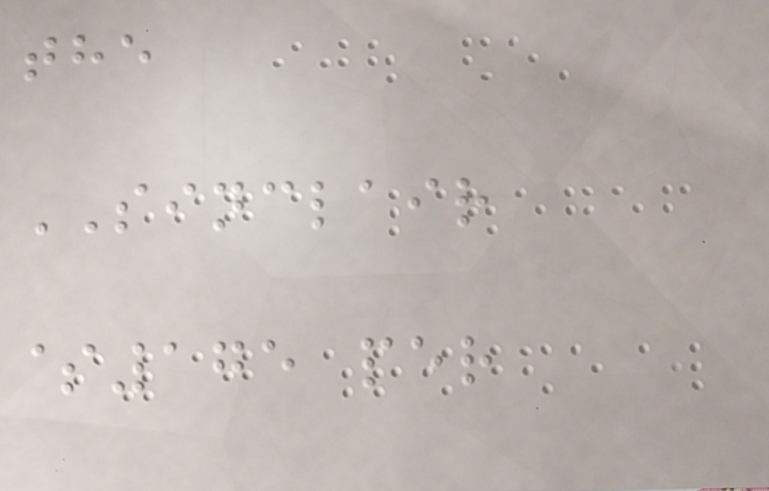the
SINCLAIR
$175 per
